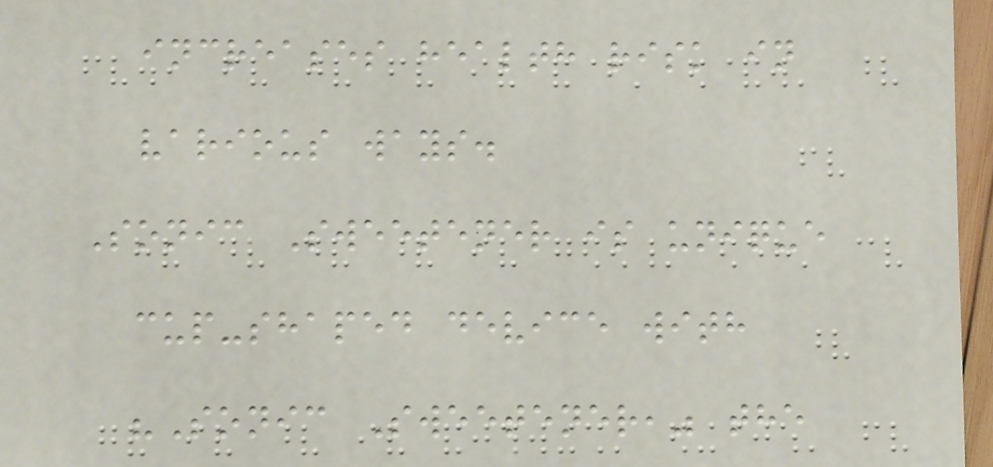increases health risk in
various ways.
Sonic Sweetener is unique
cup-shaped device with
"Sonic Sweetener," the
